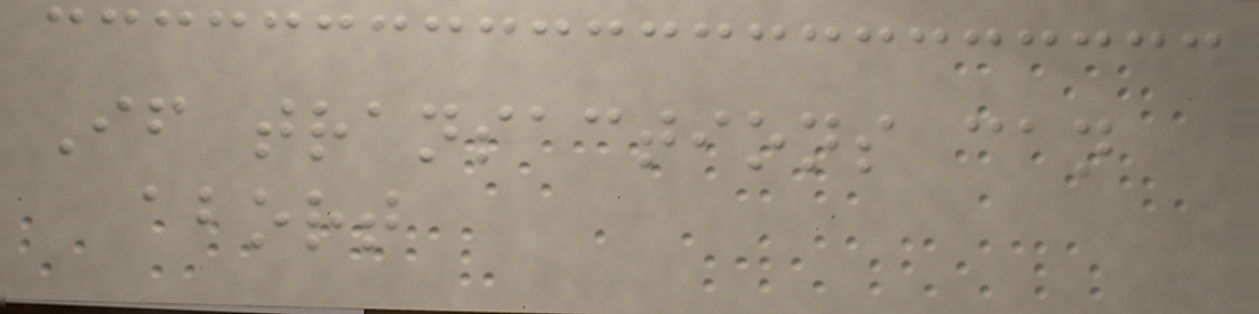If transactions can
abort
